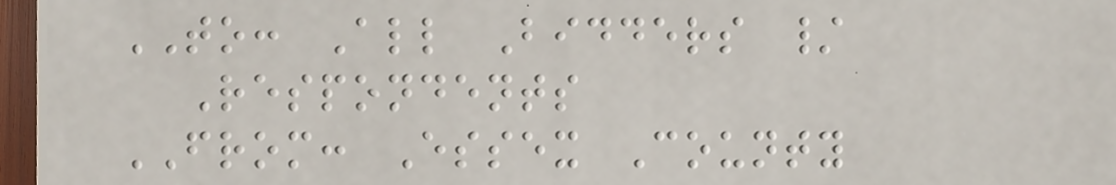TO: All Bidders /
Respondents
FROM: Essex County
